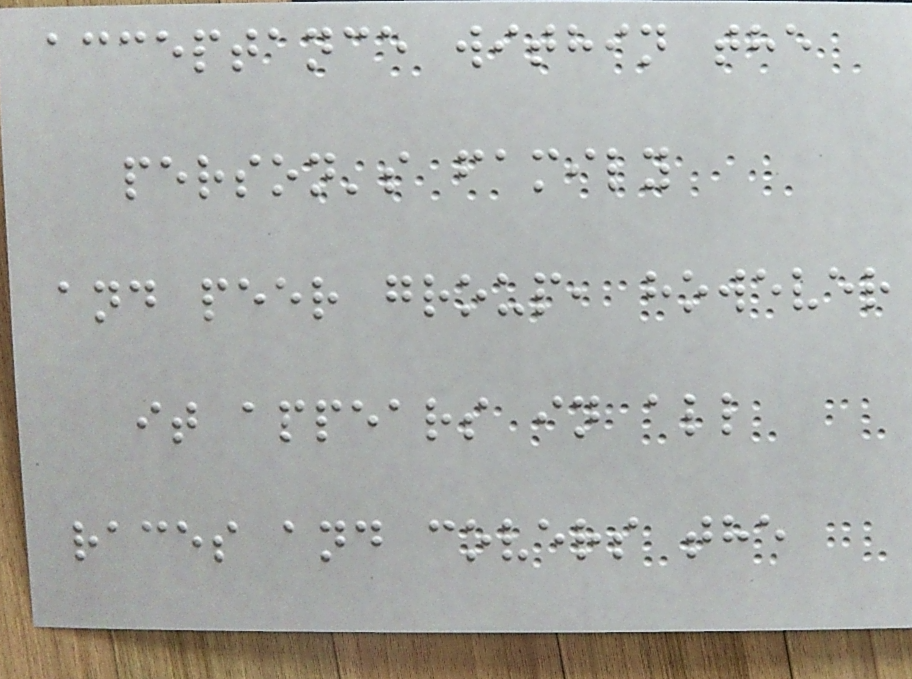acceptance within the
person's family
and peer group, however
it appears in all
races and covers the
